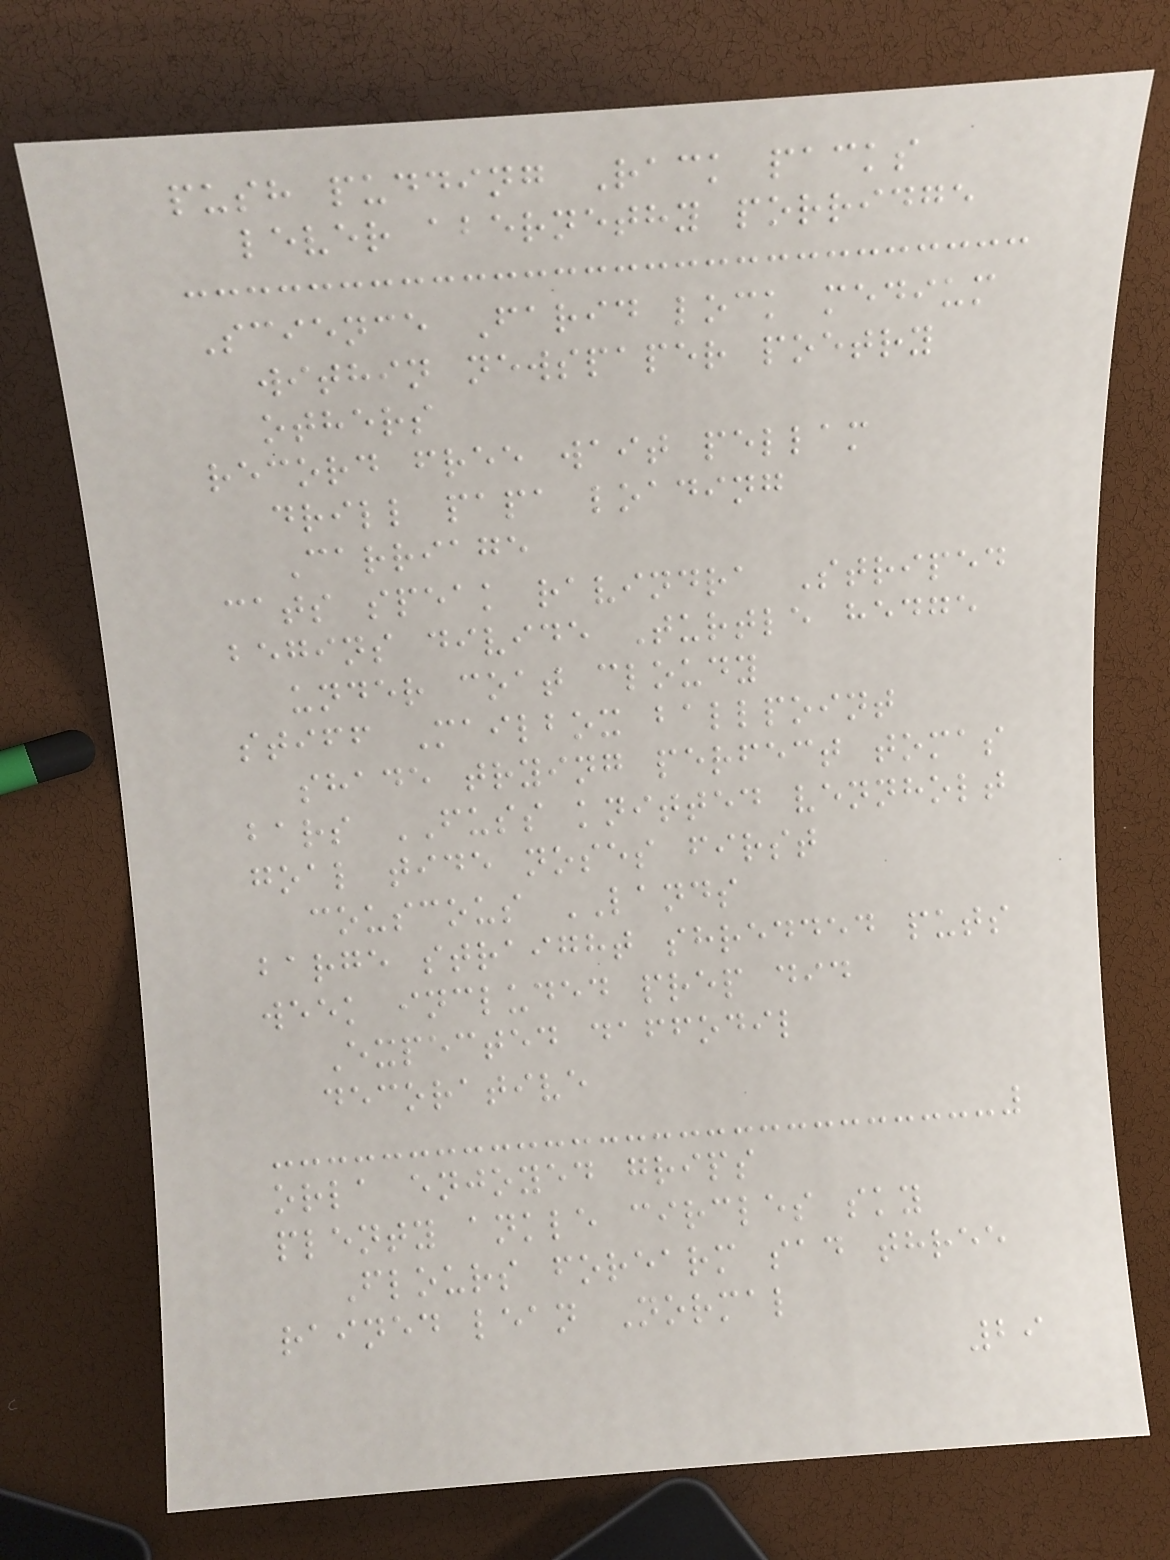push pudding Rack packs
lever abernethy porridge
Science Farid lock medium
within newspaper poetry
others
record free wait pellam
drill papa loading
Carriage
cats speak ravindra Striped
begins divide Turtle hedge
under coat cloudy
stiff Mailbox ballpoint
shade trying perfect tomas
bars FUSS knitted vennholt
goal tide noses first
couscous LANDS
barge straight shredded puts
week included prep did
Expected daffodil
decorative
orla enjoyed grips
plenty ankle circles sky
Flours forearm sad three
rained lean Normal
29
